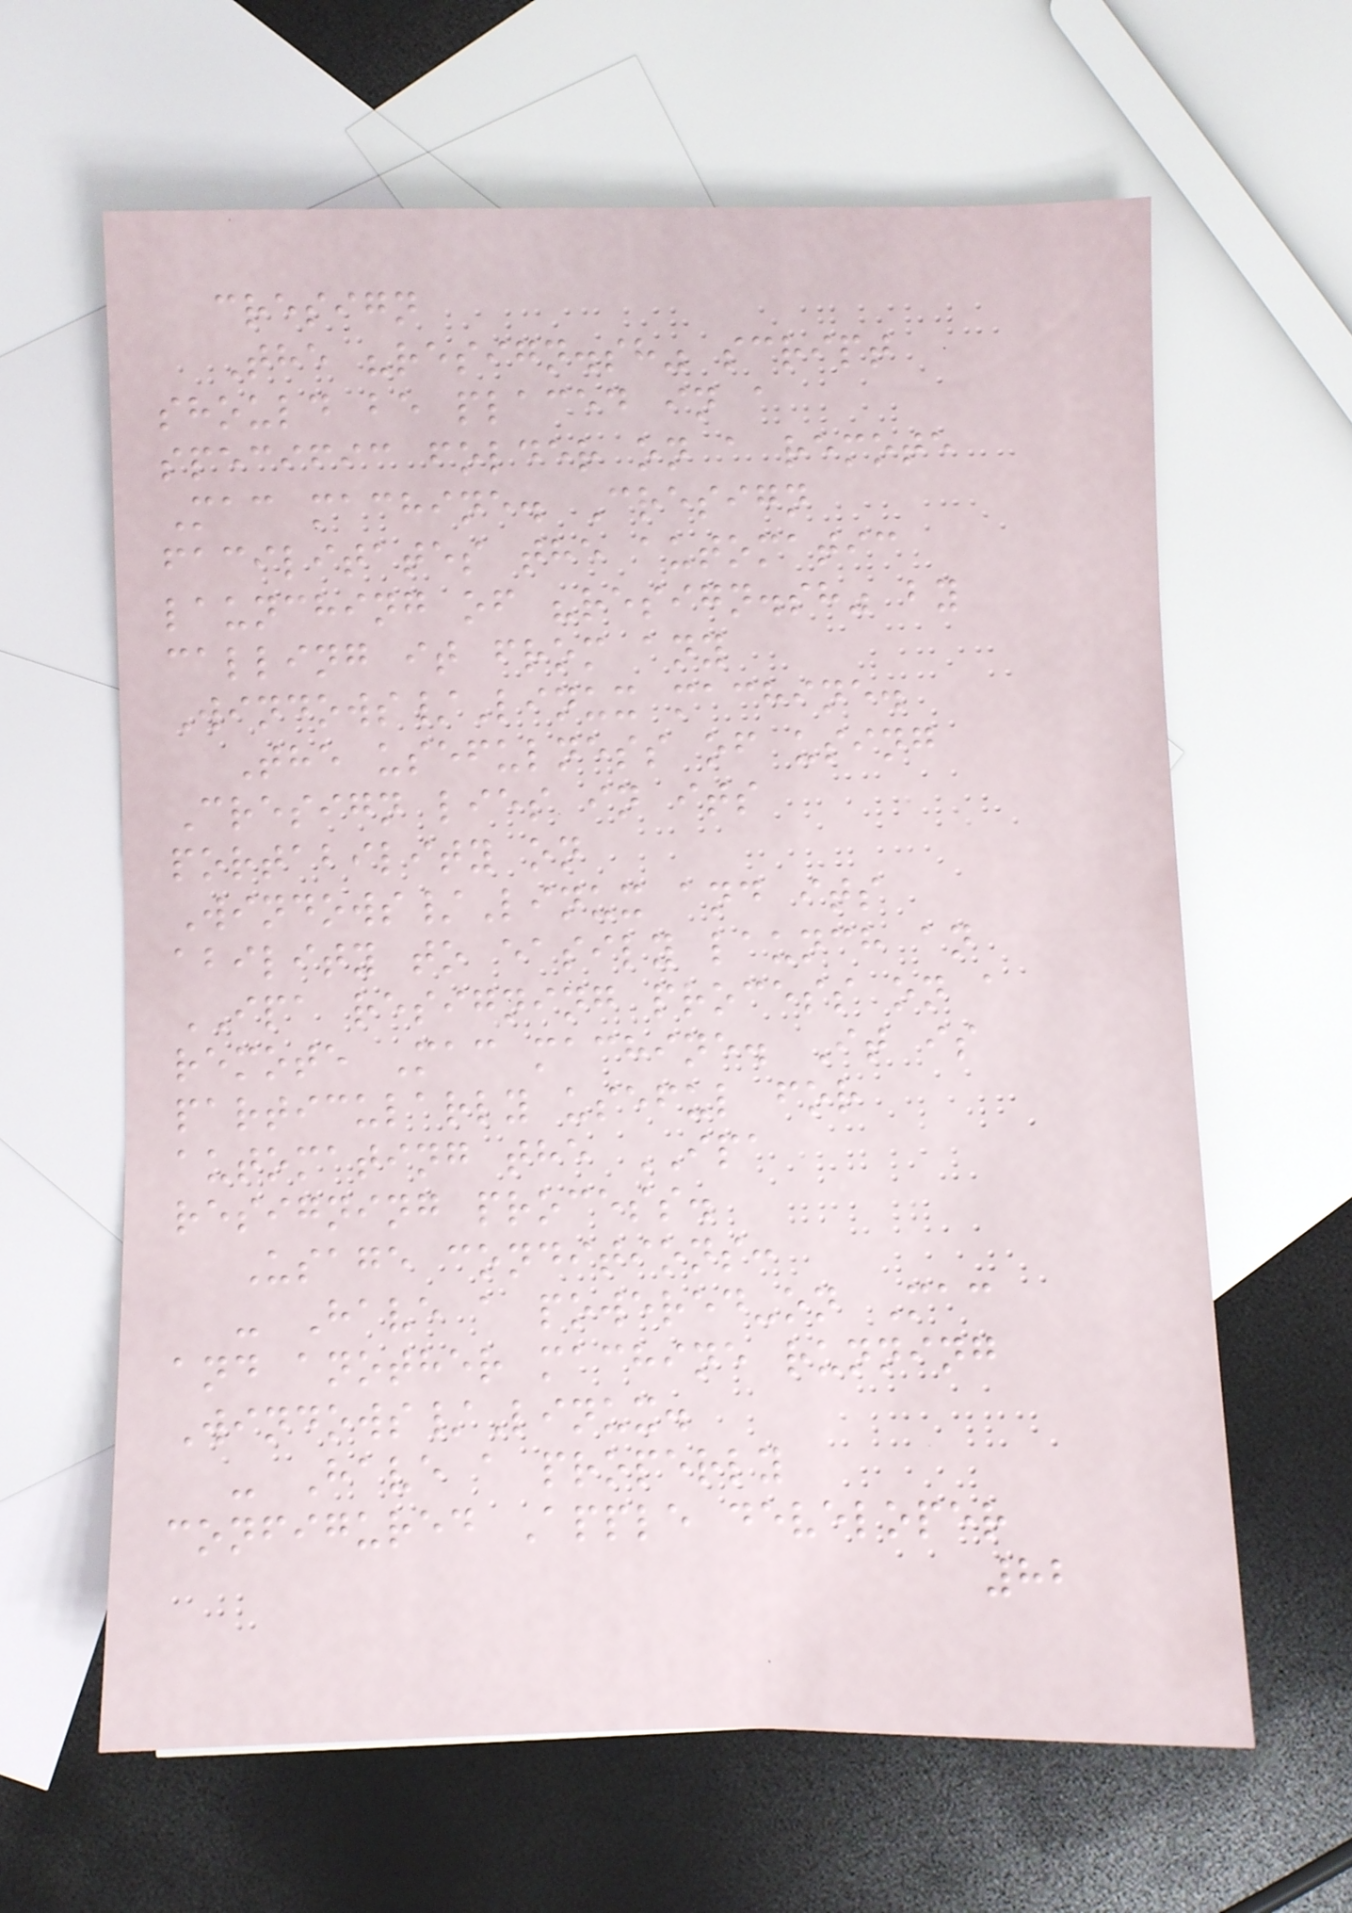cresign
The "resign.sh" script
should be placed in a
specific folder on a remote
Mac machine. Cresign
facilitates the automatic
launching of "resign.sh" by
calling it from any
Windows/Linux machine.
The usefulness of using
Cresign lies in its
portability on
Windows/Linux and its
ability to easily launch an
IPA resigning process on a
remote Mac machine. It is
particularly useful for
automating the IPA
resigning process.
Usage conditions:
- Have a powered-on Mac
and another machine running
Windows/Linux.
- Have a properly
configured Apple developer
82
